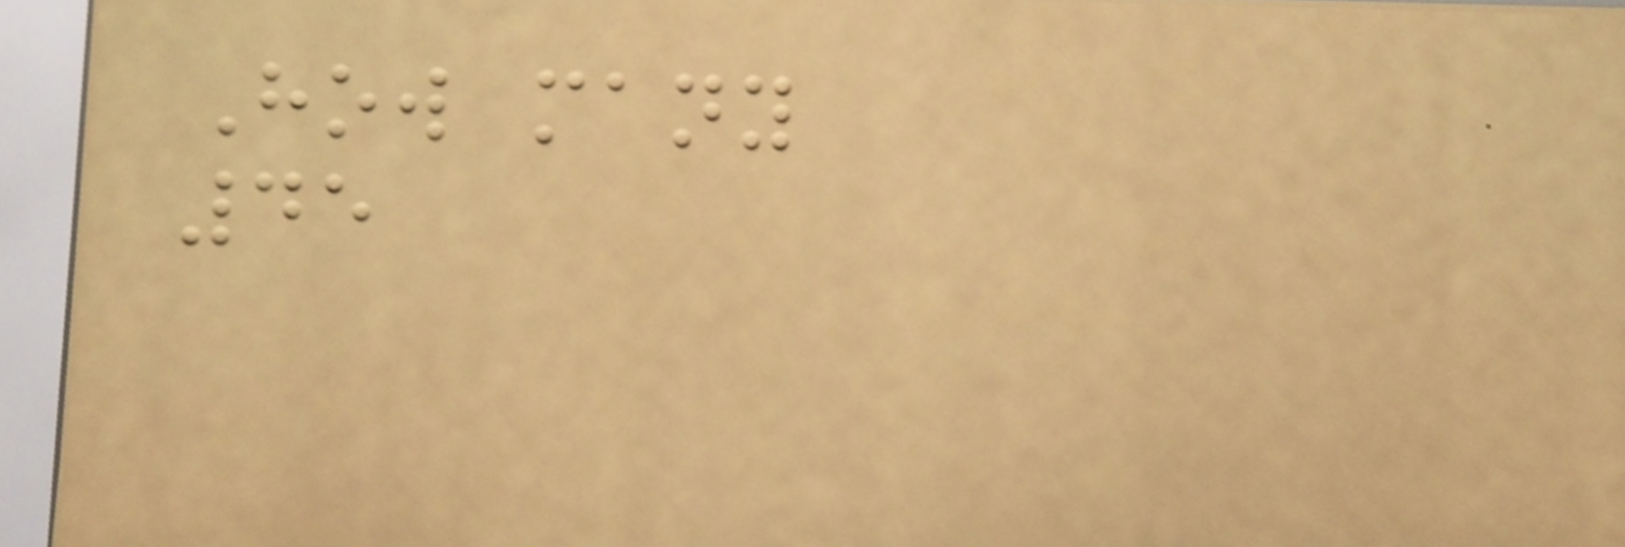How many
45
